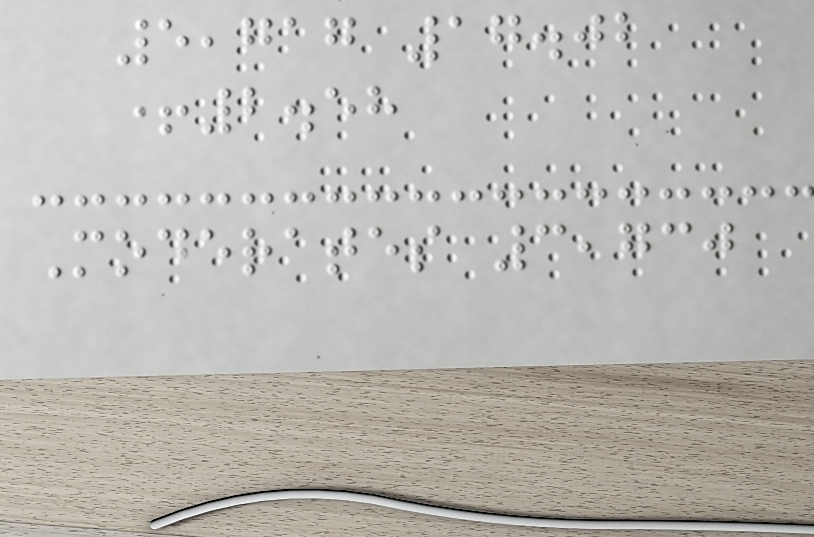5,717 17.02
+2.58
Moderates 3,730
